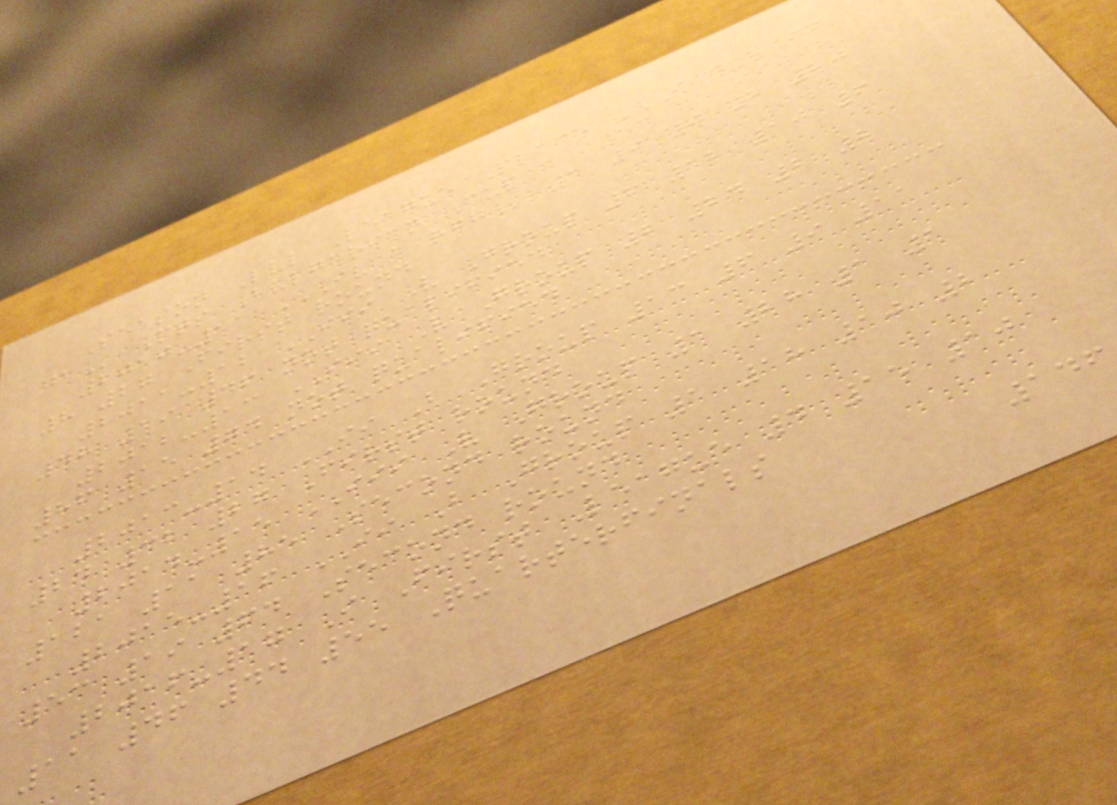Season Lvl League Place W D L GF
GA Pts Bulgarian Cup
2010-11 IV A RFG 1 9 0 2 20
8 27 First round
2011-12 III V Group 6 12 10 6
48 19 46 not qualified
2012-13 III V Group 2 24 2 2
86 15 74 not qualified
2013-14 II B Group 13 6 9 11
24 32 27 First round
2014-15 III V Group 1 28 1 1
121 11 85 Second round
2015-16 II B Group 1 18 10 2
53 19 64 Second round
2016-17 I First League 4 15 10
11 46 44 55 Quarterfinals
146
